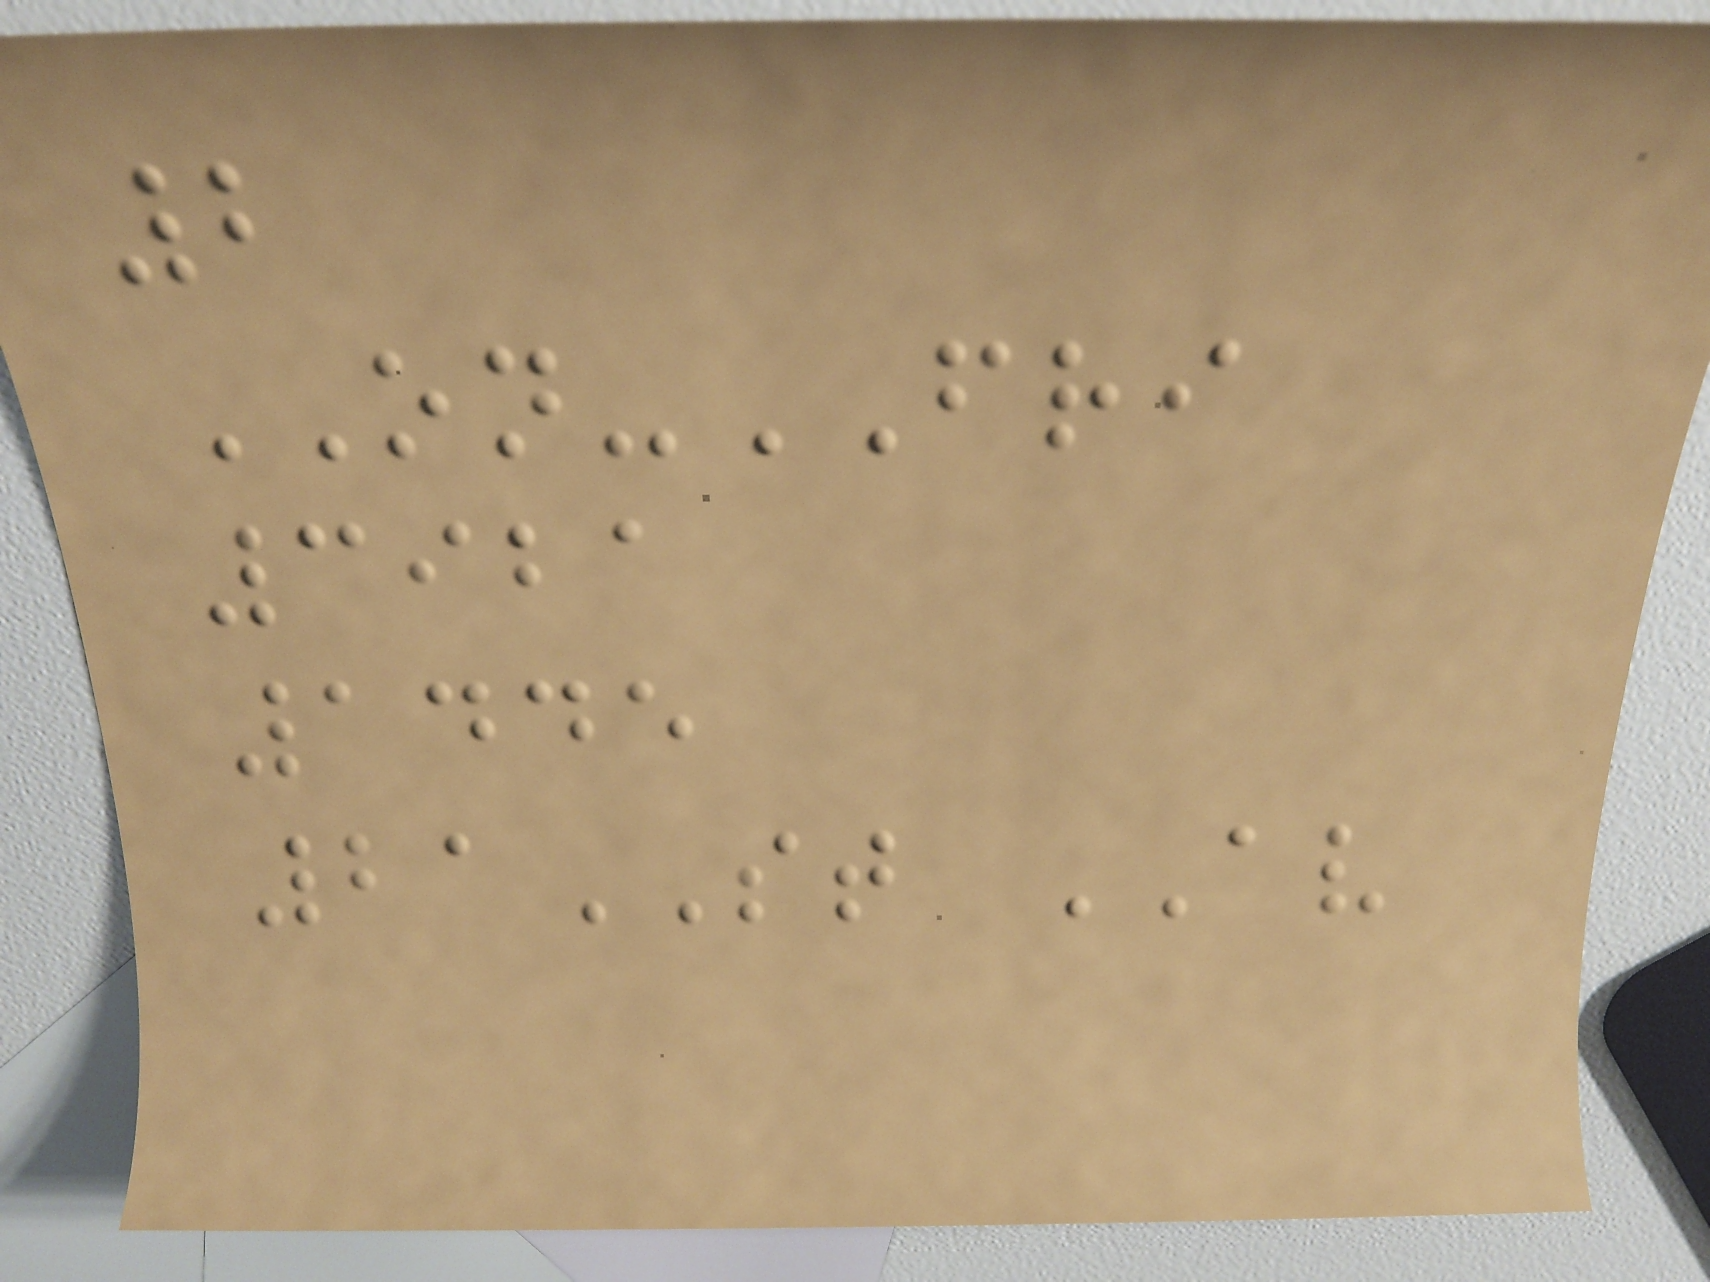2
ON-FRI
3921
1445
21ST AV
